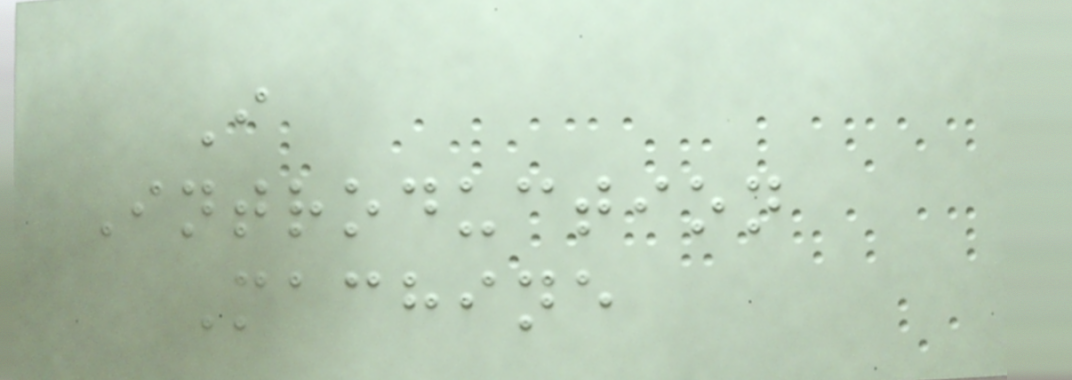I
Introduction
Machine
